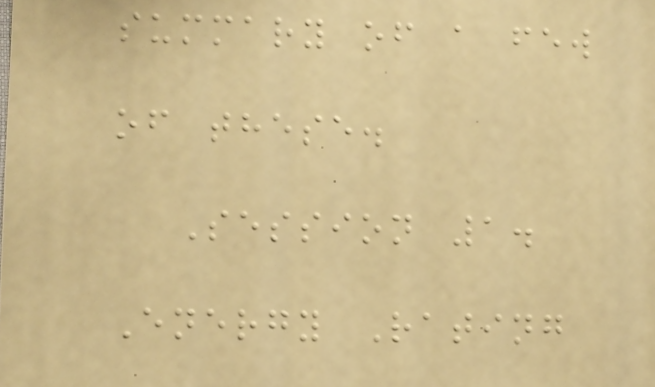summary of a few
of these.
Session 1.
Energy Rating
